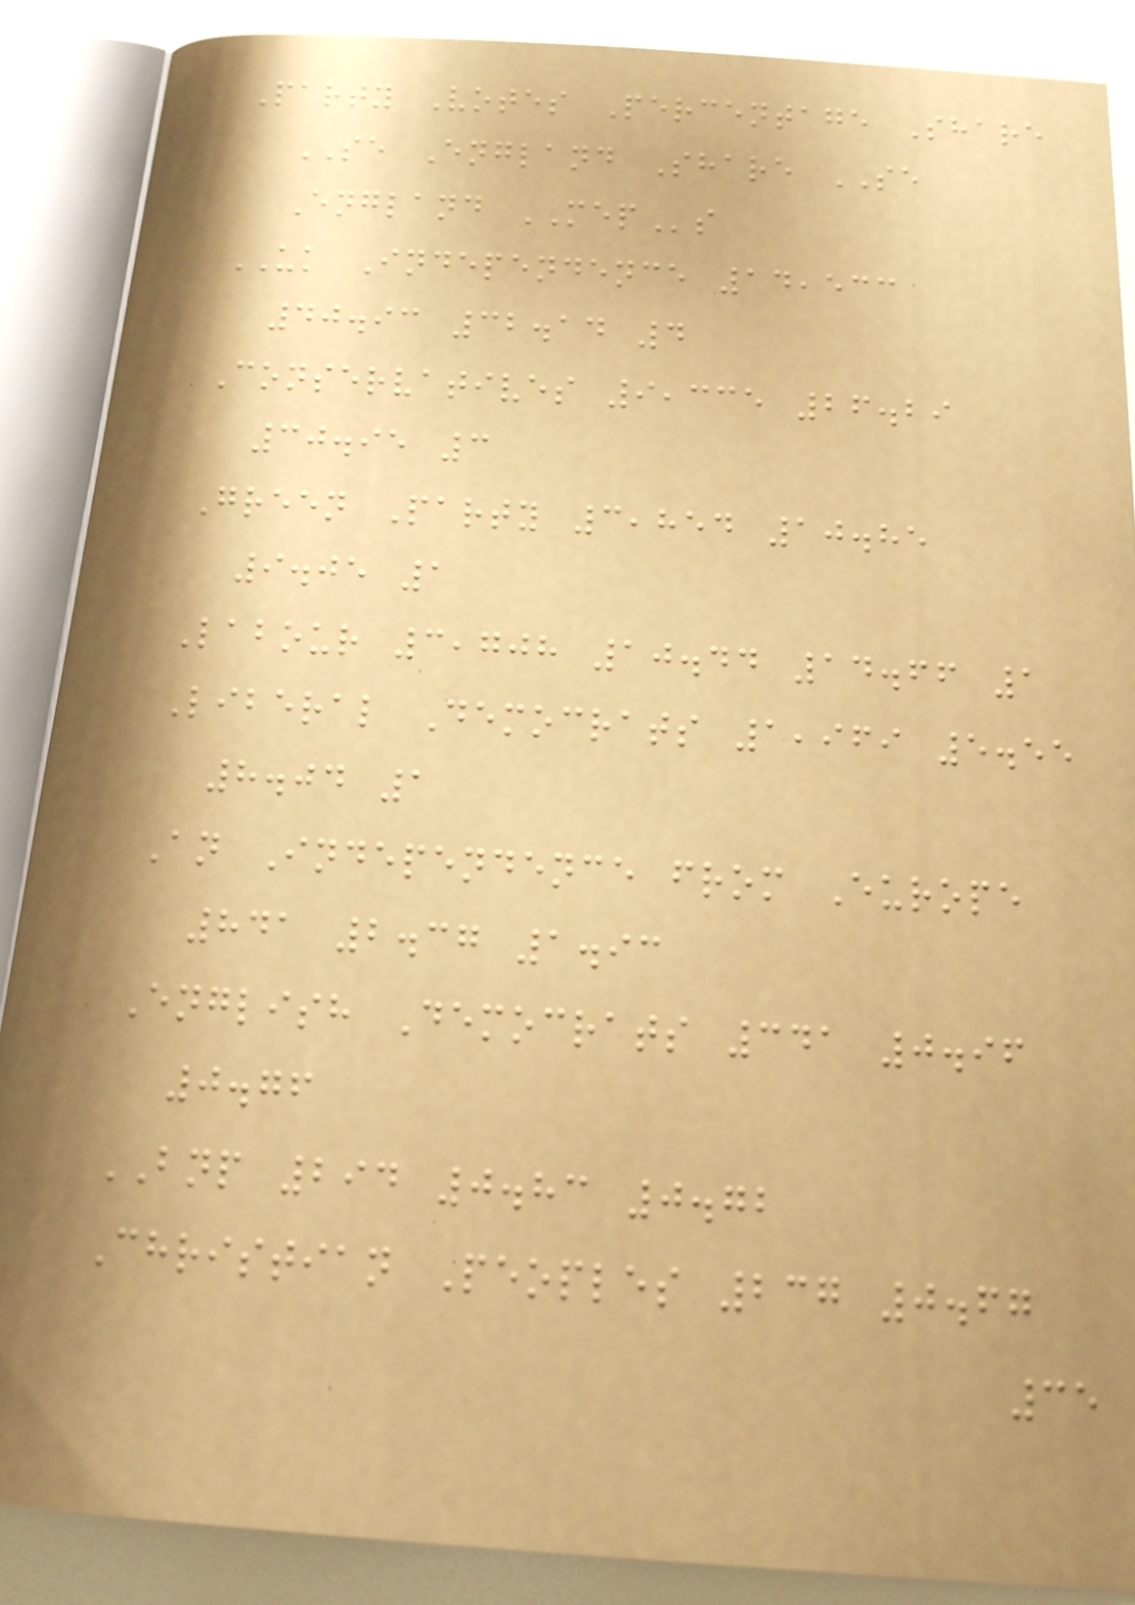Party Votes Percentage Share
SE England Share SE
England MEPs
UK Independence 14,533
40.93 32.14 4
Conservatives 9,335 26.29
30.95 3
Green Party 3,854 10.85
9.05 1
Labour 3,708 10.44 14.66 1
Liberal Democrats 1,969 5.55
8.04 1
An Independence from Europe
841 2.37 1.93
English Democrats 341 0.96
0.76
BNP 294 0.83 0.72
Christian Peoples 237 0.67
35
